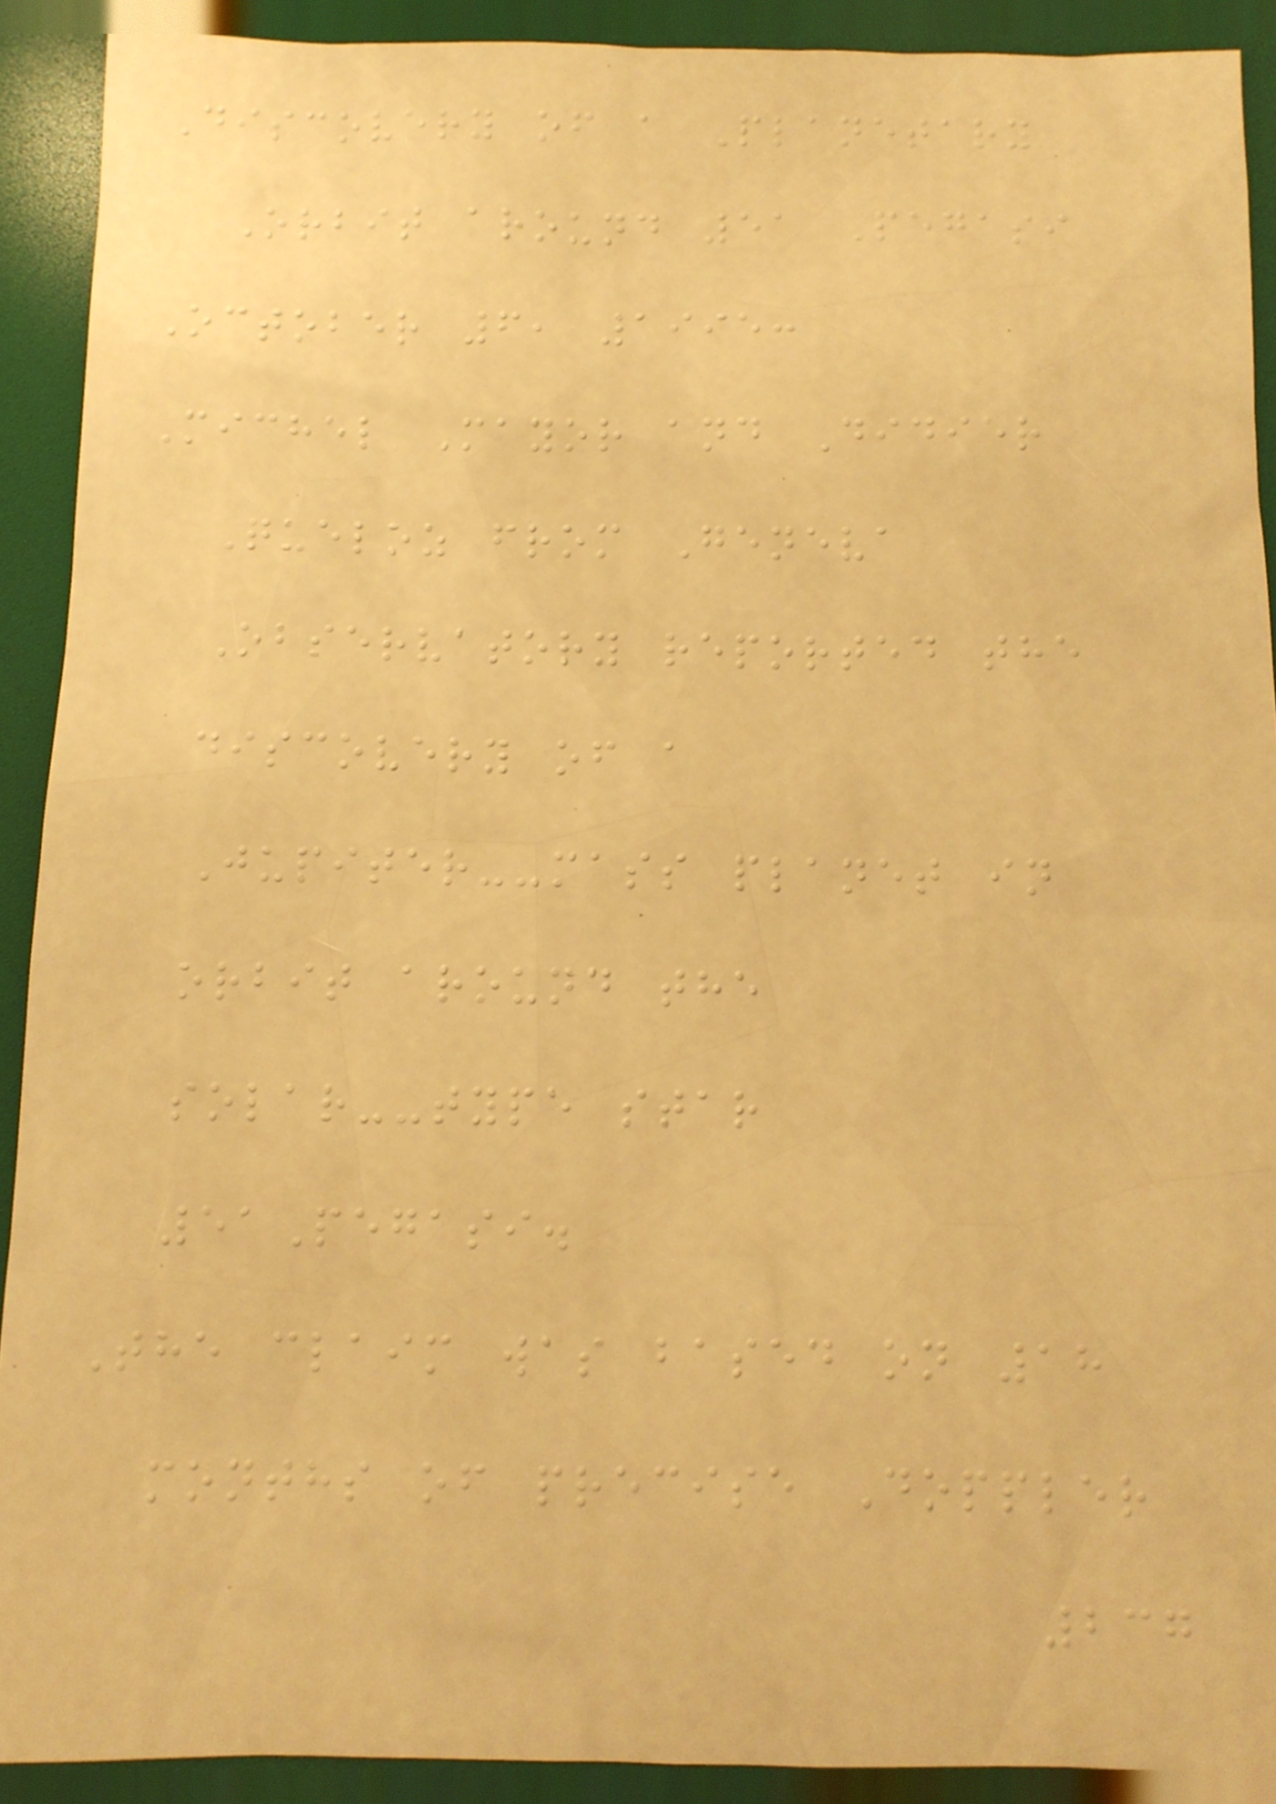Discovery of a Planetary
Orbit around 51 Pegasi
October 6, 1995:
Michel Mayor and Didier
Queloz from Geneva
Observatory reported the
discovery of a
Jupiter--mass planet in
orbit around the
solar--type star
51Pegasi.
The claim was based on 18
months of precise Doppler
237
